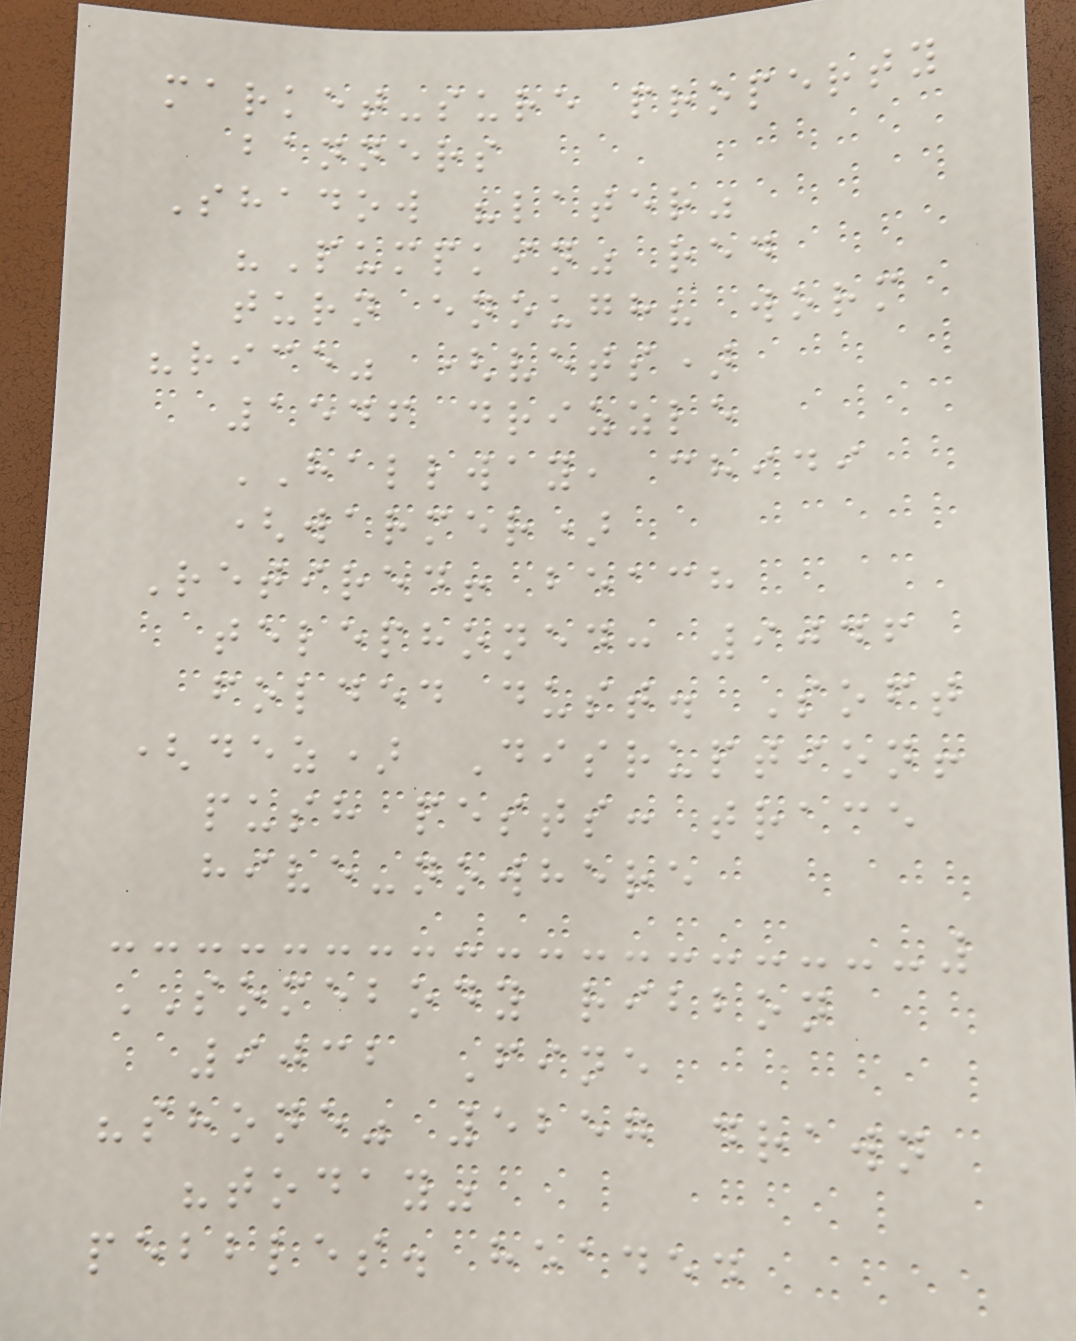market-sure property
banners
Shadow "later"
"Pumpkin" red
turn enough? worm
"rice" (vets)
1546 drizzle
HALLWAY, chidi
(warmer)
Retired! beach
telephoned: 9046
folded dust. Soft
(dez) Disruption!
push pests: trace
hive-nowhere
SOMEBODY ribbon
9032 Fine
"shone" 5257 drawn
"today"
pebbles. headed
